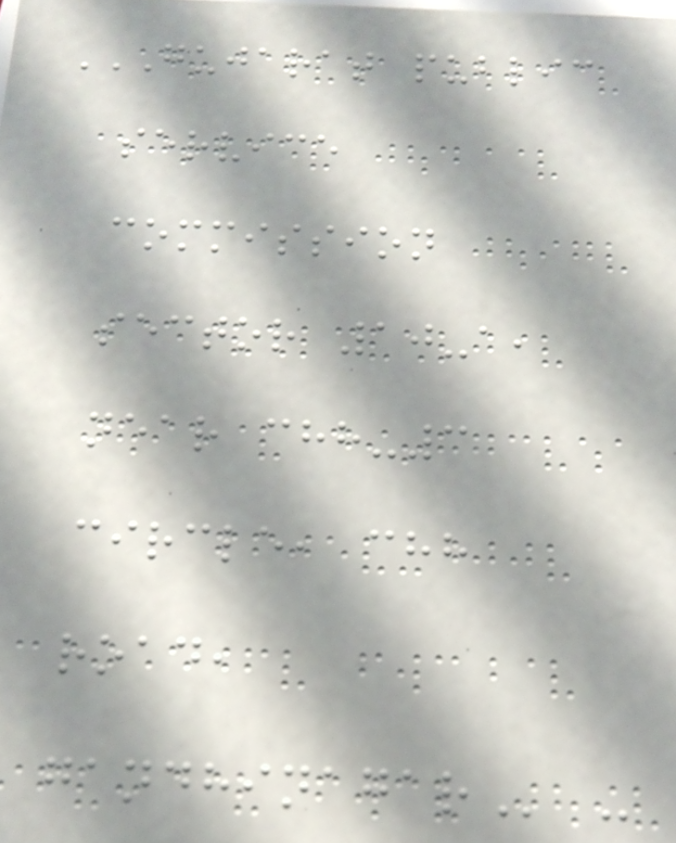GUJARAT PUBLIC
SERVICE
COMMISSION
SECTOR 10-A,
NEAR CHH-3
CIRCLE, CHH
ROAD,
GANDHINAGAR -
